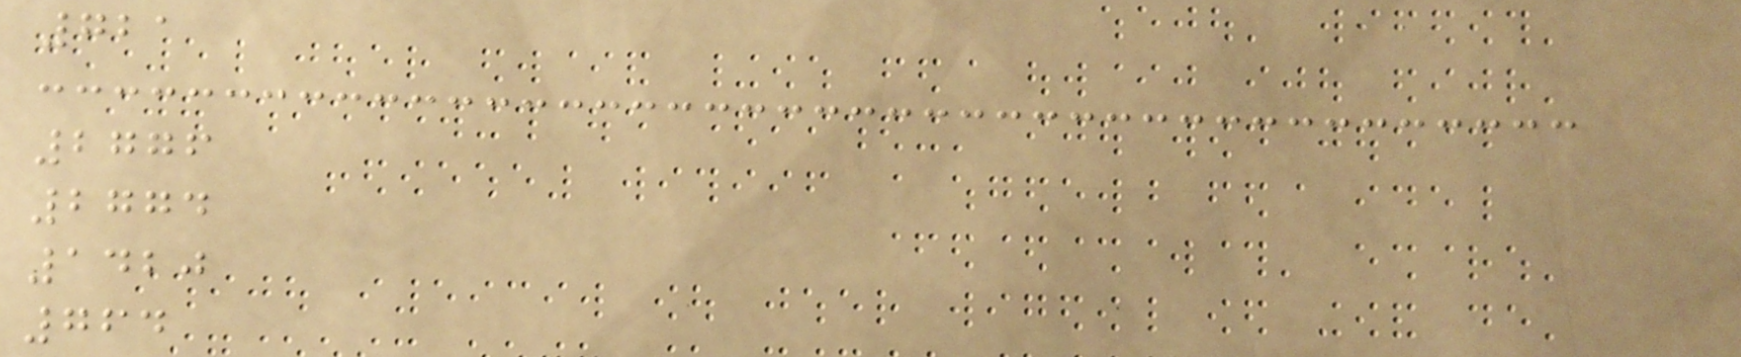721
2776
2774
1420
764
